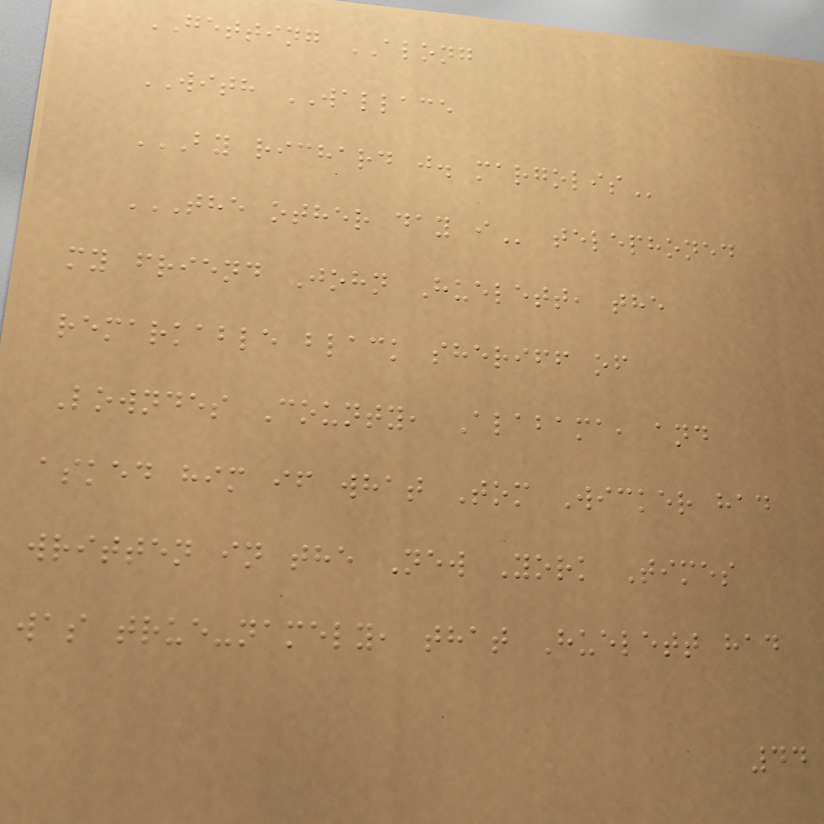GETTING ALONG
WITH WALLACE
BY RICHARD J. MARGOLIS
THE OTHER DAY I telephoned
my friend John Huelett, the
remarkable black sheriff of
Lowndes County, Alabama, and
asked him if what Tom Wicker had
written in the New York Times
was true-namely, that Huelett had
44
